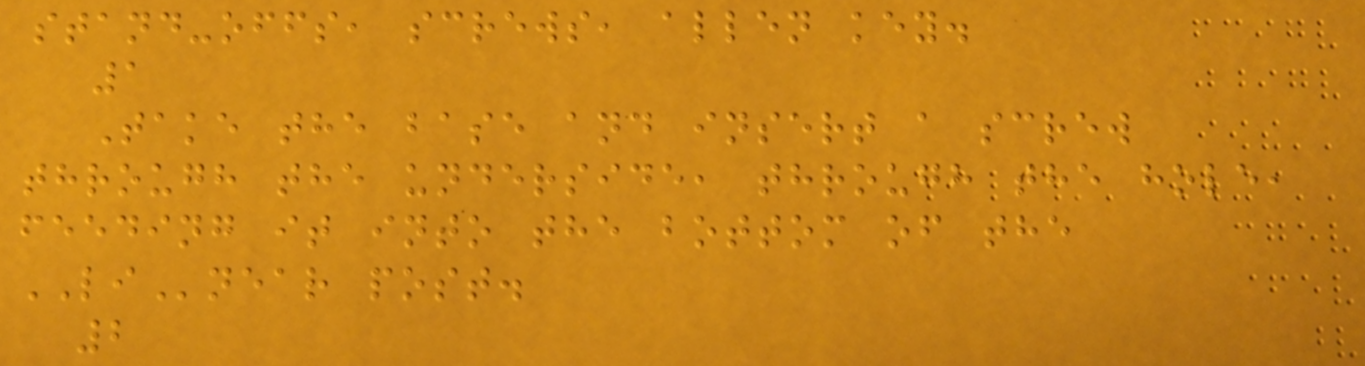stand-offs, screws, allen key.
1
Take the base and insert a screw
through the underside, through the hole,
feeding it into the bottom of the
LInear post.
2
